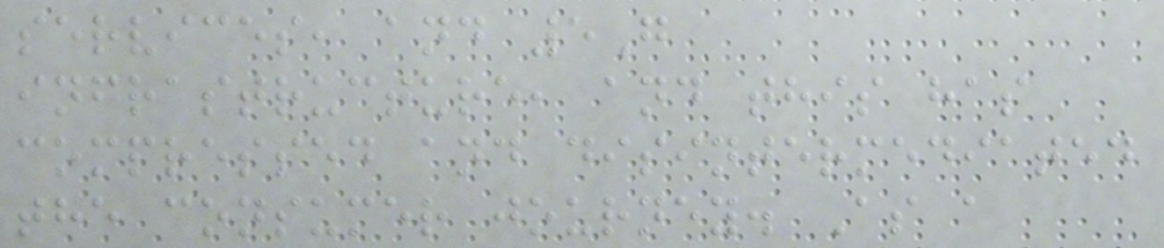services, and 5G
infrastructure, and this has
compressed and disintermediated
the consumer journey. As a
